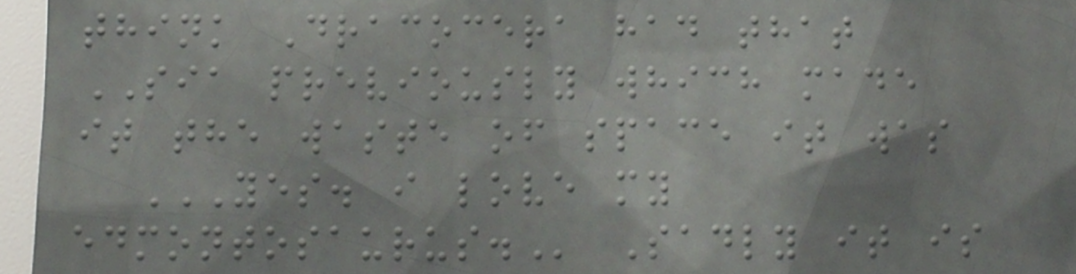think Dracocera had that
SIA previously which made
it the waste of space it was
YES. I LOVE MY
EDMONTOSAURUS. Sadly it is
